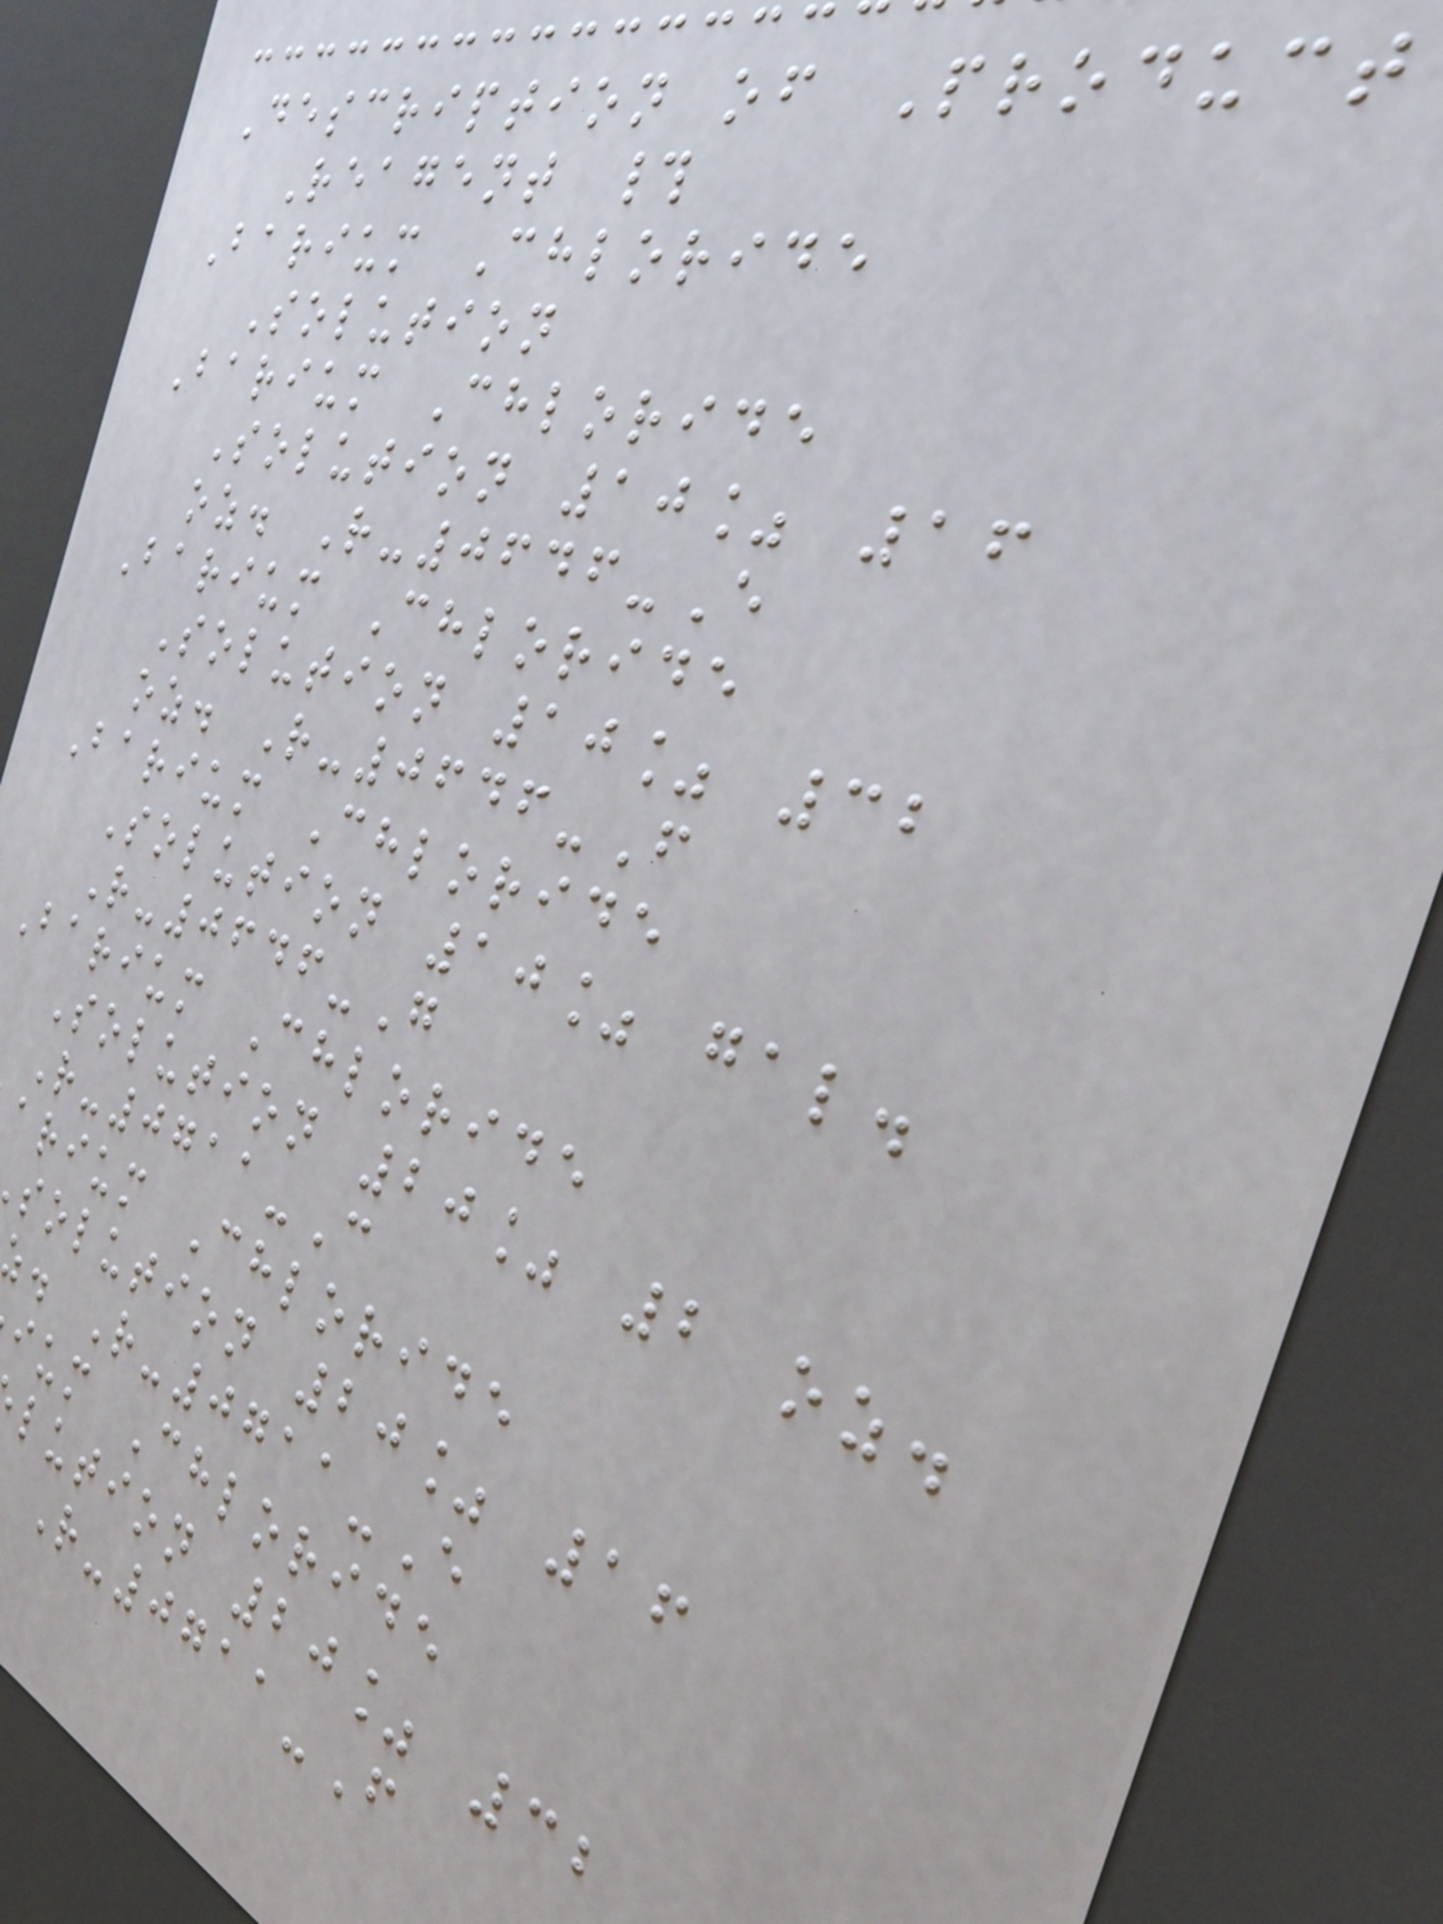Description of Product
Reagent #
Barium Chloride
Solution
Barium Chloride
Solution 10% 16
oz. R-0646-E
Barium Chloride
Solution 10% 32
oz. R-0646-F
Barium Chloride
Solution 10% gal.
R-0646-G
Barium Chloride
Solution 20% 2 oz.
R-0711-C
arium Chloride
solution 20% 16
z. R-0711-E
ium Chloride
lution 20% 32
R-0711-F
